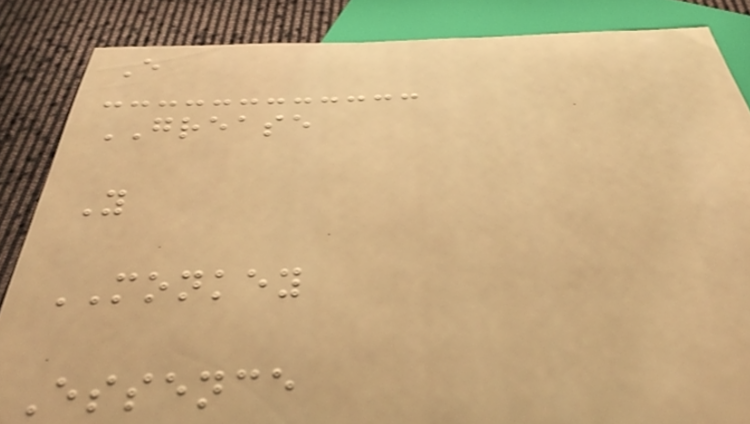E
GREASE
Y
MONKEY
Essence
